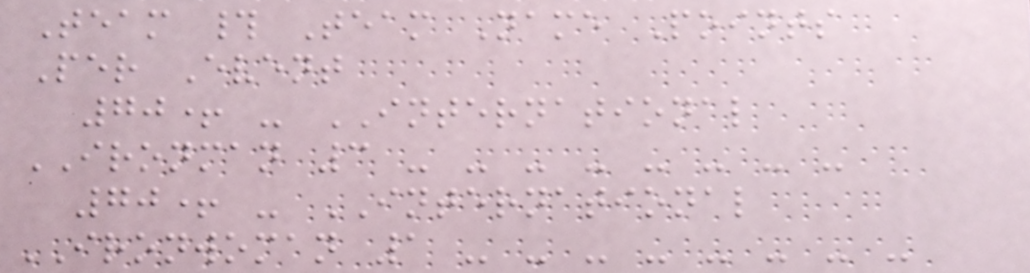Team # Team Name Points
Per Event
70+ - INTERNATIONAL
IRONMAN 3 - - - - - - - -
70+ - INTERNATIONAL
IRONWOMAN 1 - - - - - - - -
